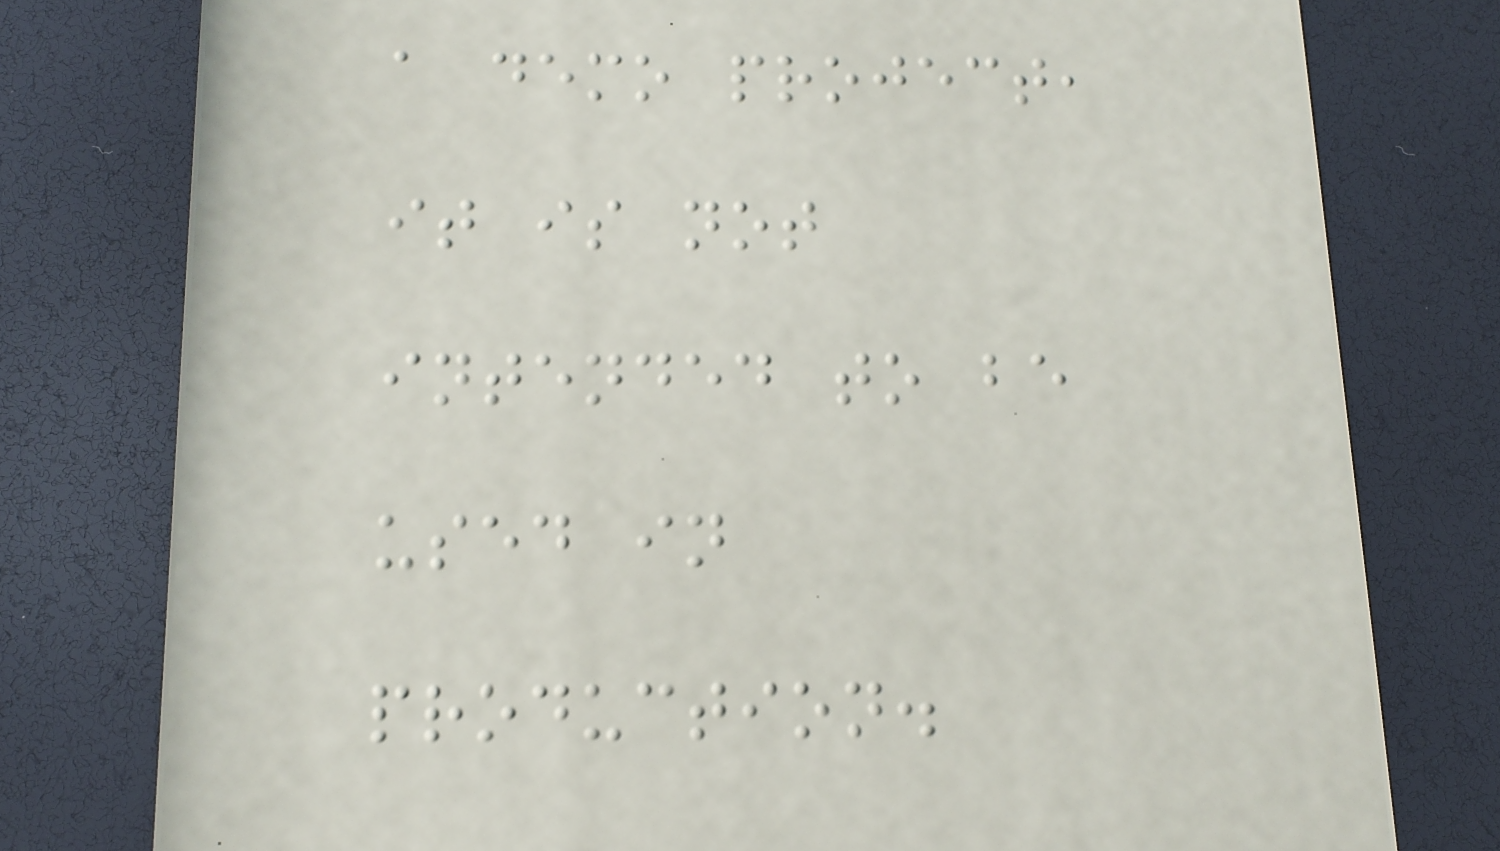a demo project,
it is not
intended to be
used in
production.
